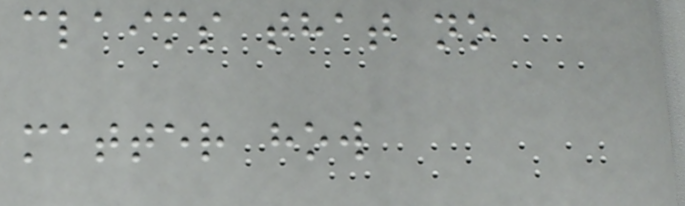claims that no
matter how
